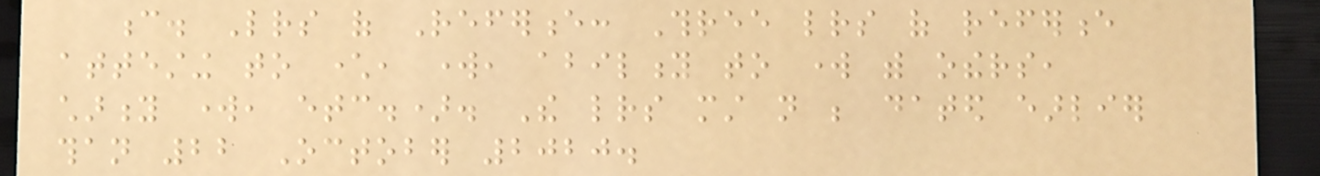c. Letters of Reference: Three letters of reference
attesting to character, work, ability to work with others,
charity work, etc.). The letters must not be dated earlier
than 22 October 2020.
